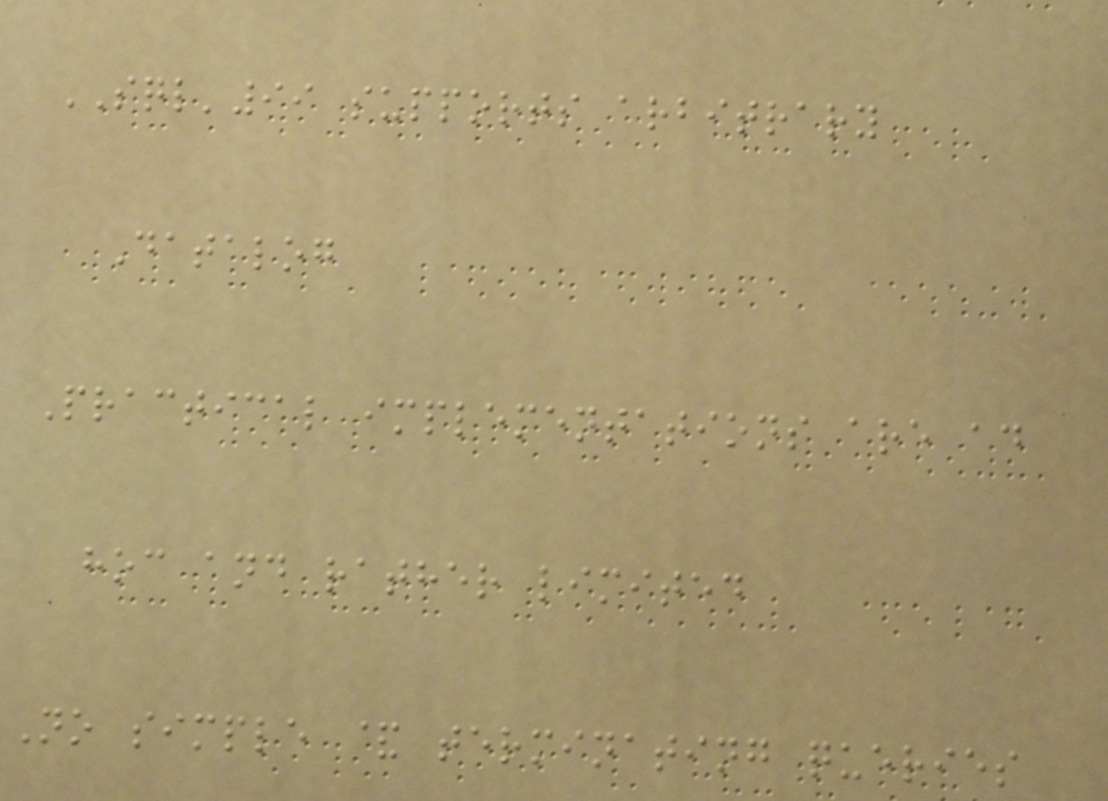SQL'99 supports arbitrary
Datalog
Practical implementations are ad
hoc and rather limited
No simple & terminating queries
